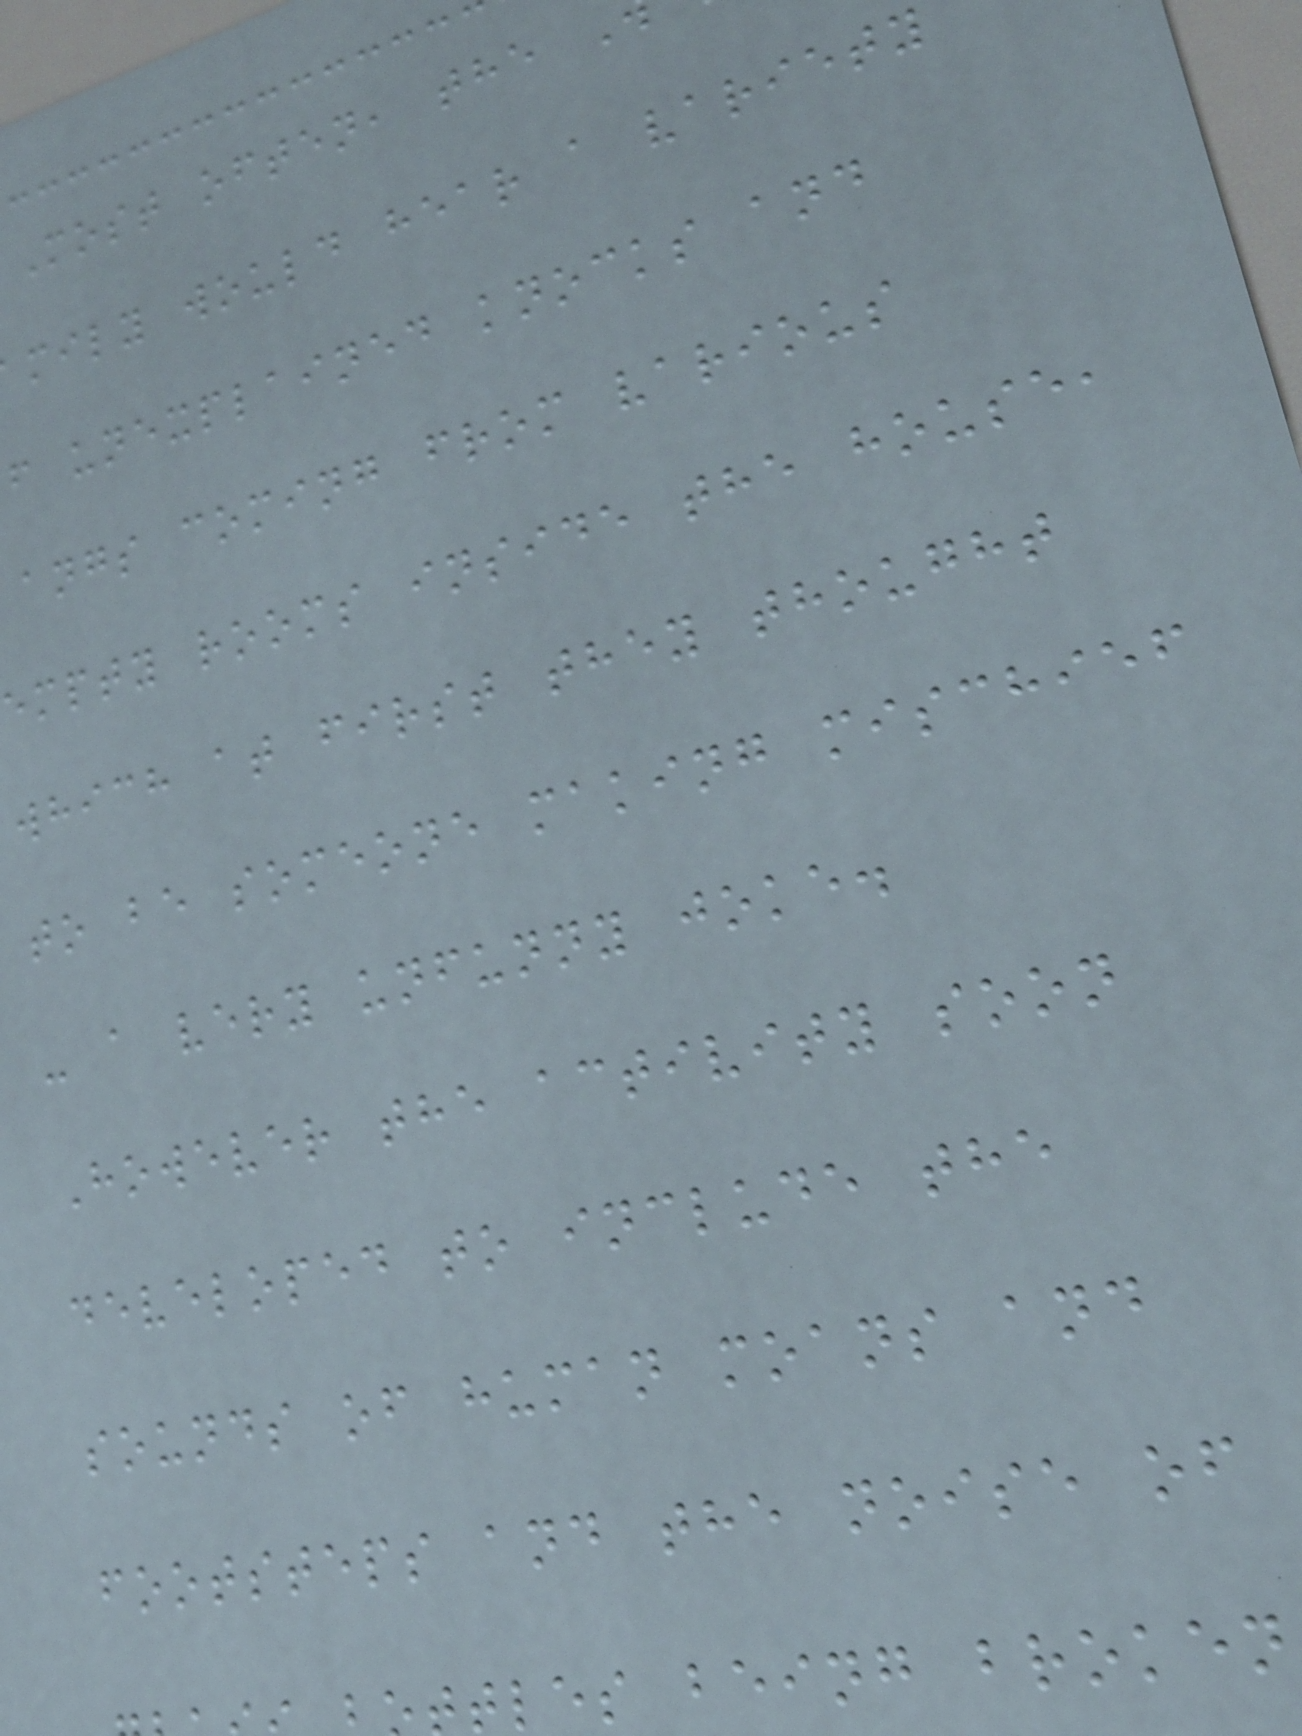Most often, the
mily would hear a variety
f unexplained knocks and
angs coming from various
empty rooms inside the house,
which at first they thought
to be someone making mischief
- a very unfunny joke.
However the activity soon
developed to include the
sounds of human moans and
footsteps and the noise of
tles being broken
